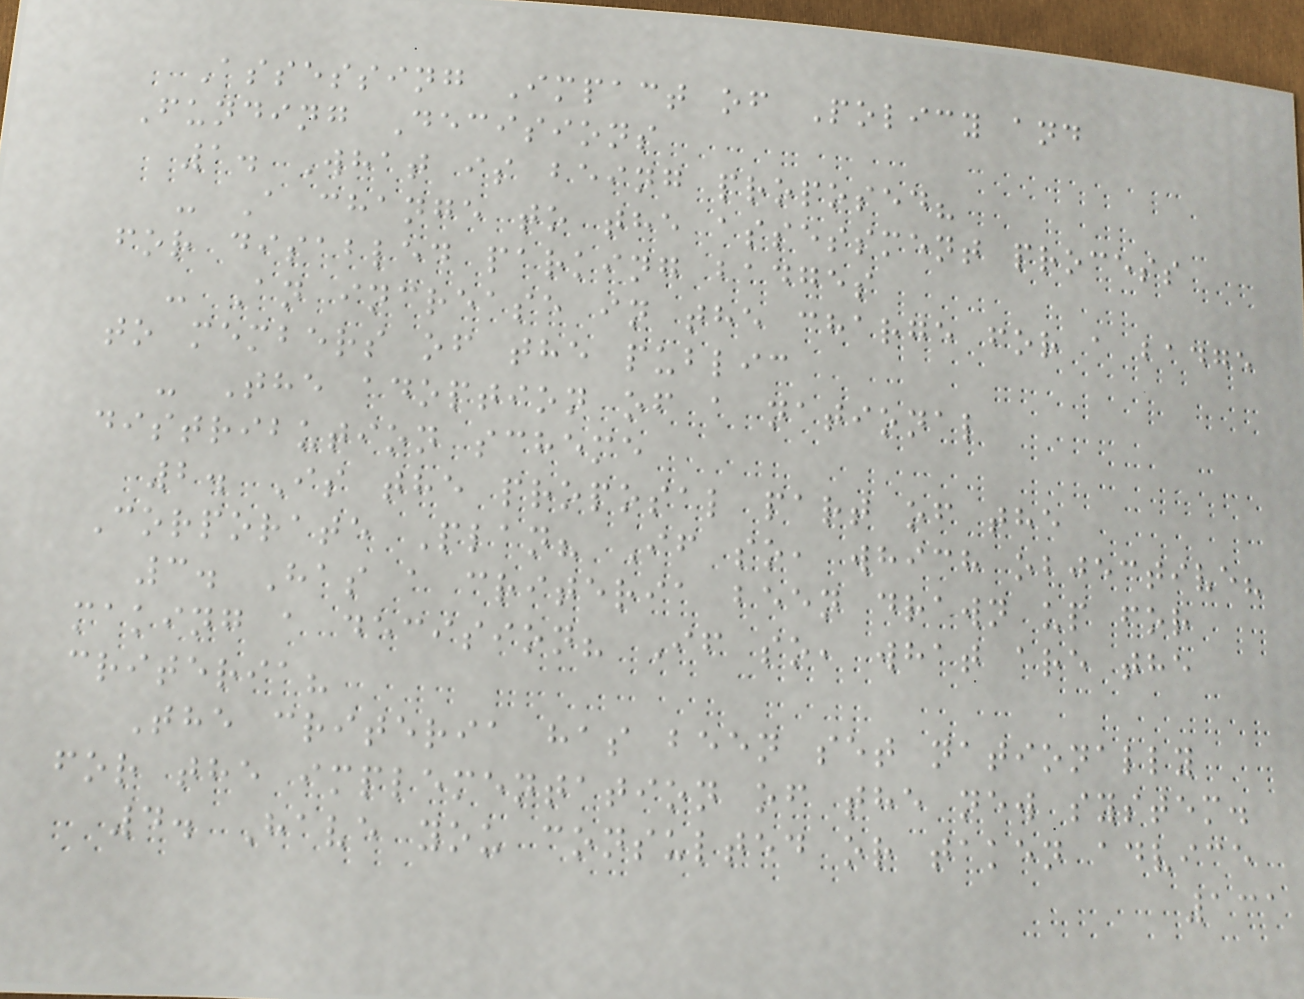Assessing Impact of Policy and
Funding Decisions
1. What is being proposed?
- A change to the assessment process
for disabled parking badges
- An increase in the charge for a badge
to members of the public
- The adoption of a national
distribution scheme
2. Is the proposal part of the
Corporate Plan? If so, which objective?
3. Has a criteria been drawn up for
making a decision? If so, what are the
criteria?
The criteria has been set nationally
for the implementation of the new system.
4. Have you consulted or taken advice
131
